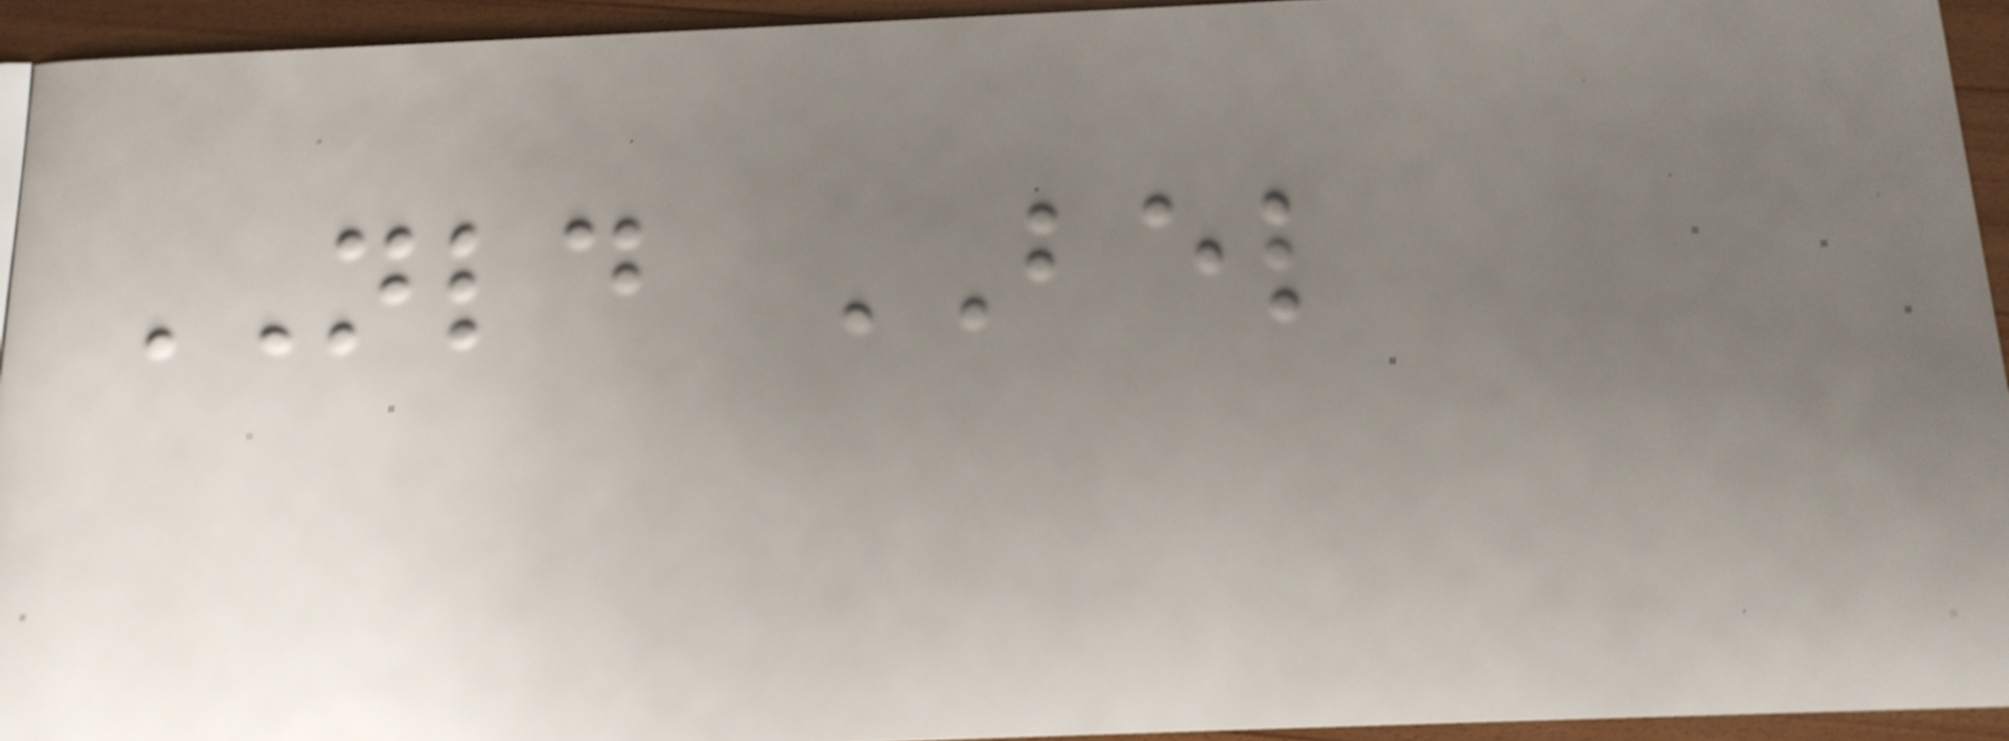NLD BEL
